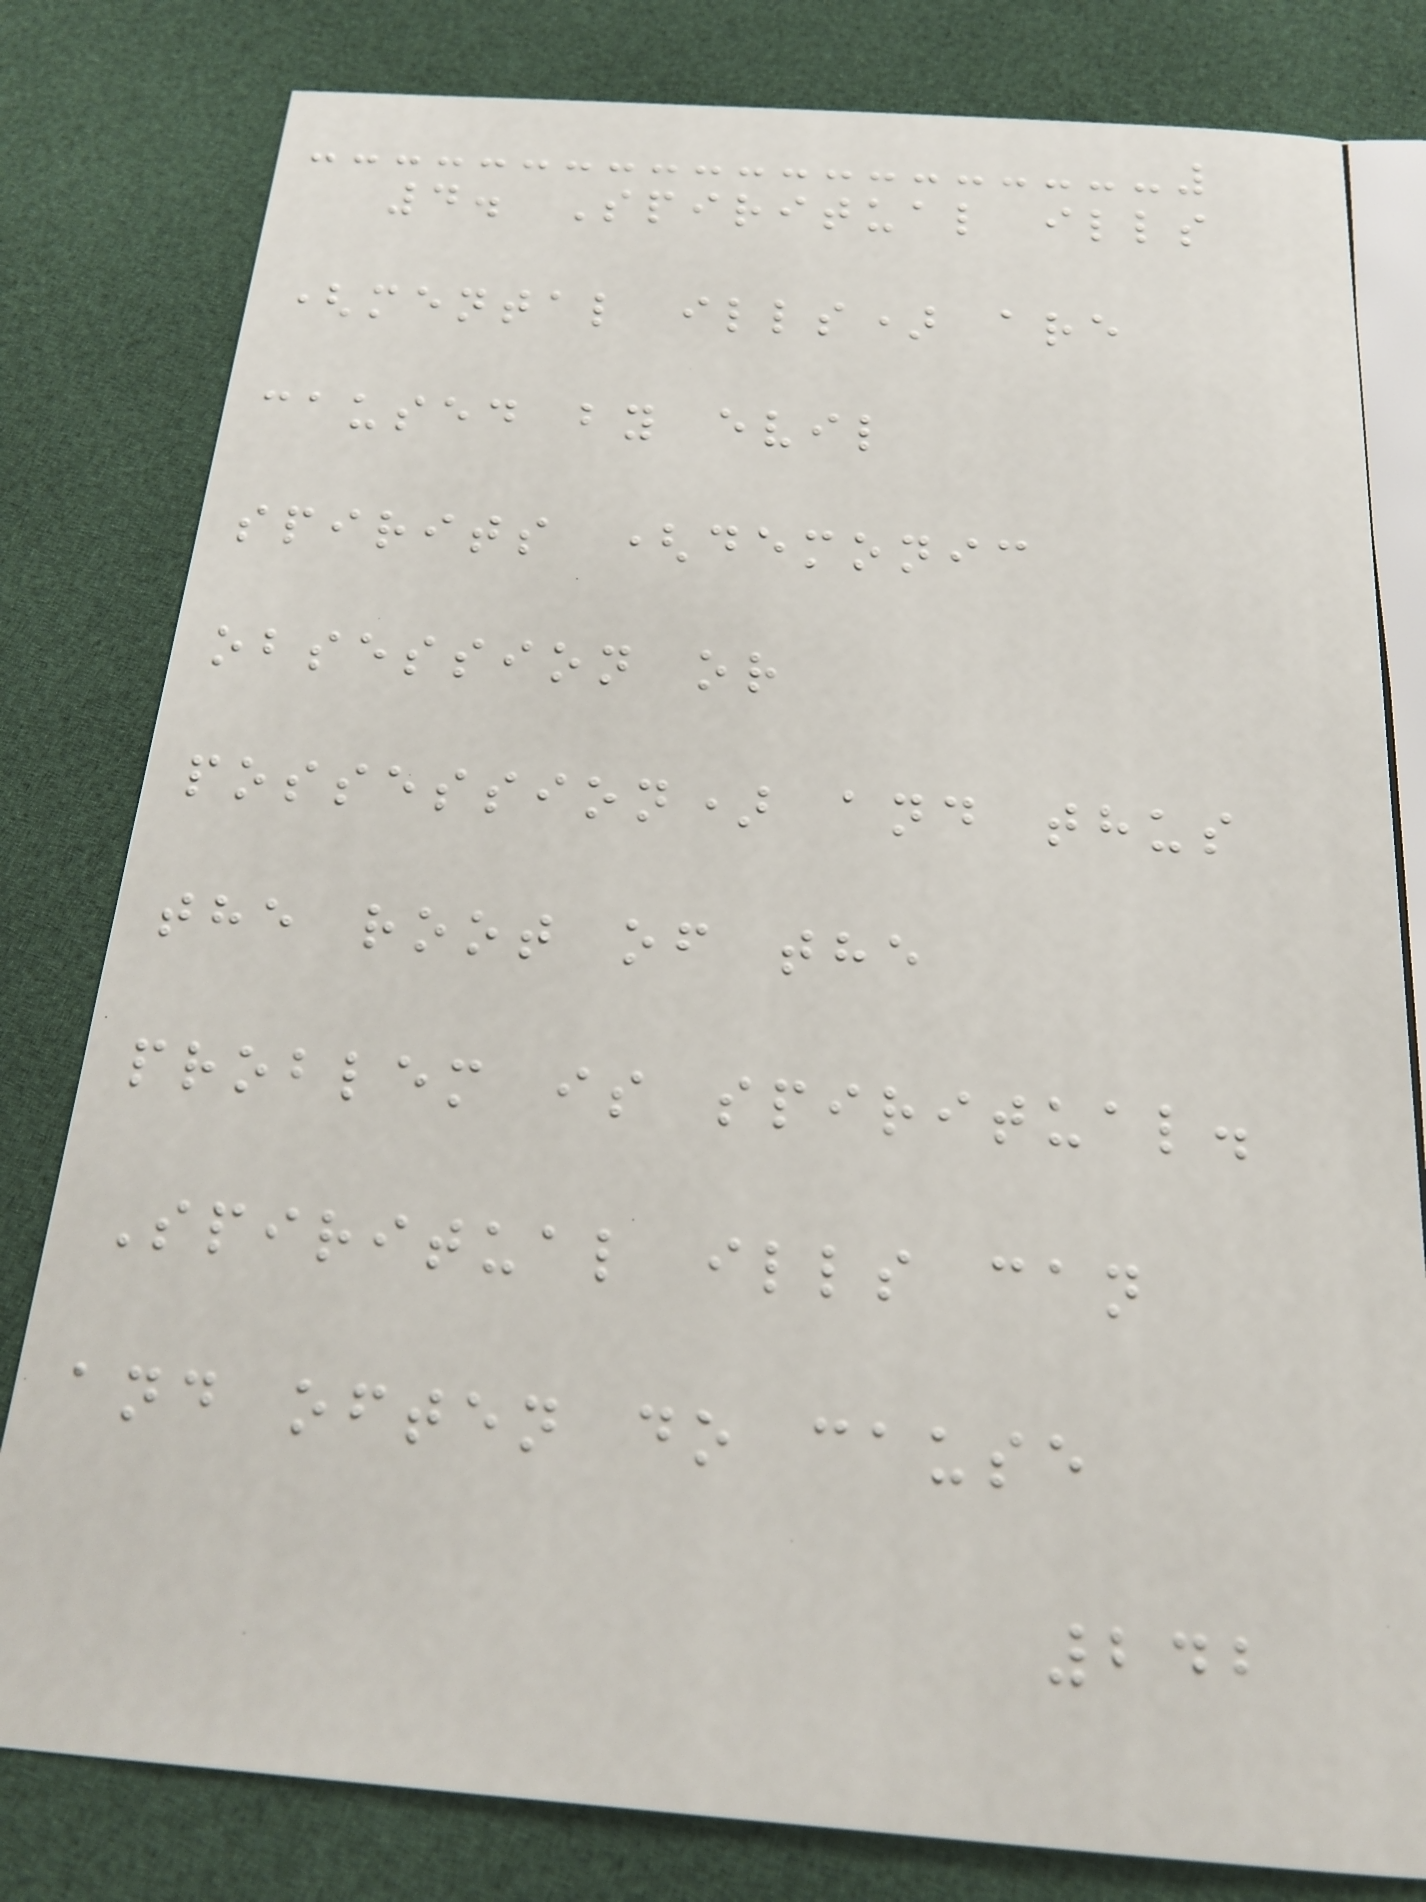4. Spiritual ills
(mental ills) are
caused by evil
spirits (demonic
obsession or
possession) and thus
the root of the
problem is spiritual.
Spiritual ills can
and often do cause
242
